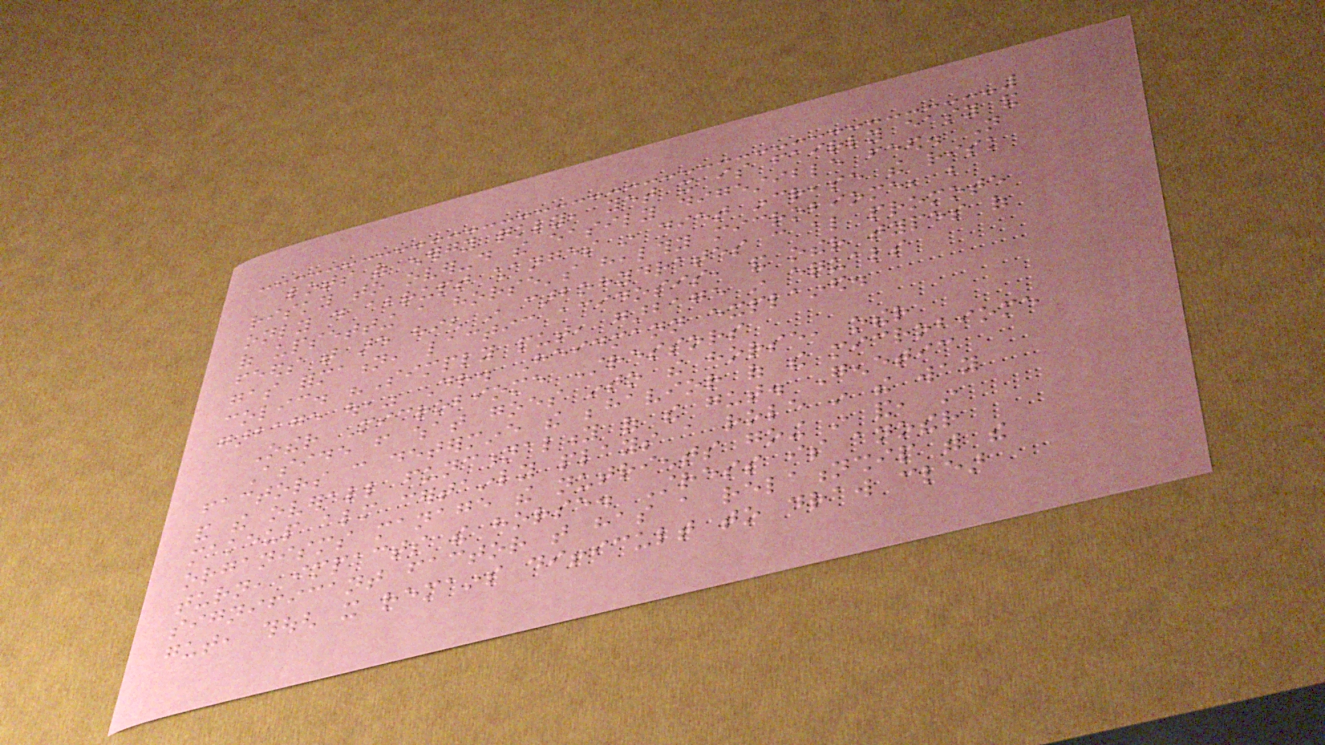lots of energy quickly, yet it is fairly easy and
risky to over-do the easily digestible feed. Not
only do abrupt changes in diet increase the risk
of upsetting a horse's healthy microbiome, but
feeds that are high in carbohydrates can also promote
gas formation, lactic acidosis, and other types of
colic. "Simply put, garbage in equals
garbage out," Dr. Heidmann explained.
Other Microbiome Stressors
Aside from what goes into the horse, other
factors can determine the behavior of the microbiome
and the overall functionality of the gut. Genetic
makeup almost certainly plays a role in the way
organisms manage the nutrients going in and, in
turn, impacts the horse. Stress is another
significant factor that has a relationship with the
gut, though it remains difficult to draw clear
